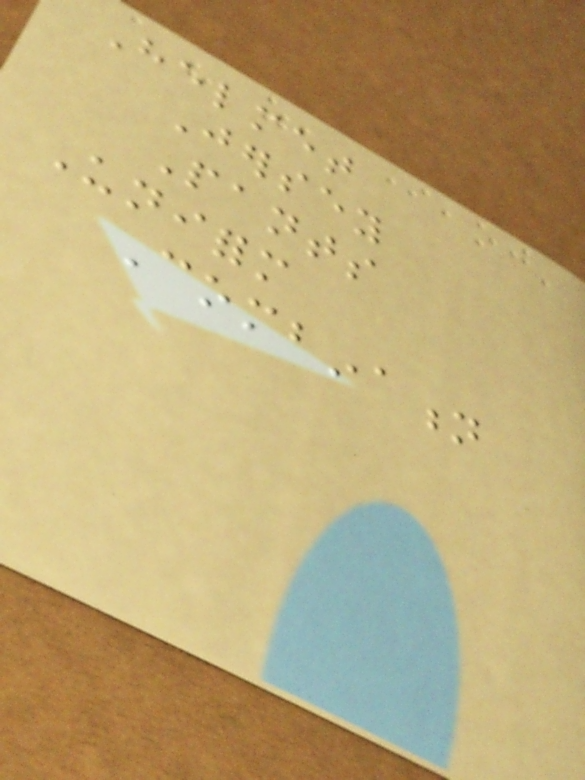Helmet
Jersey
Pants
Uniform
Combination
